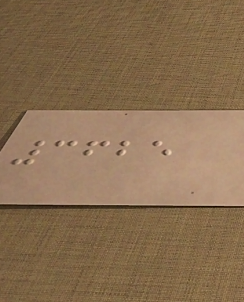3625
